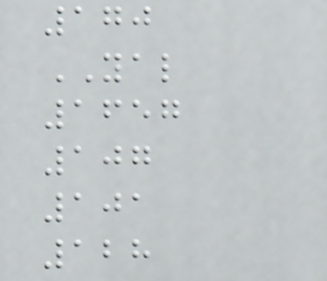170
YAL
1657
107
101
128
